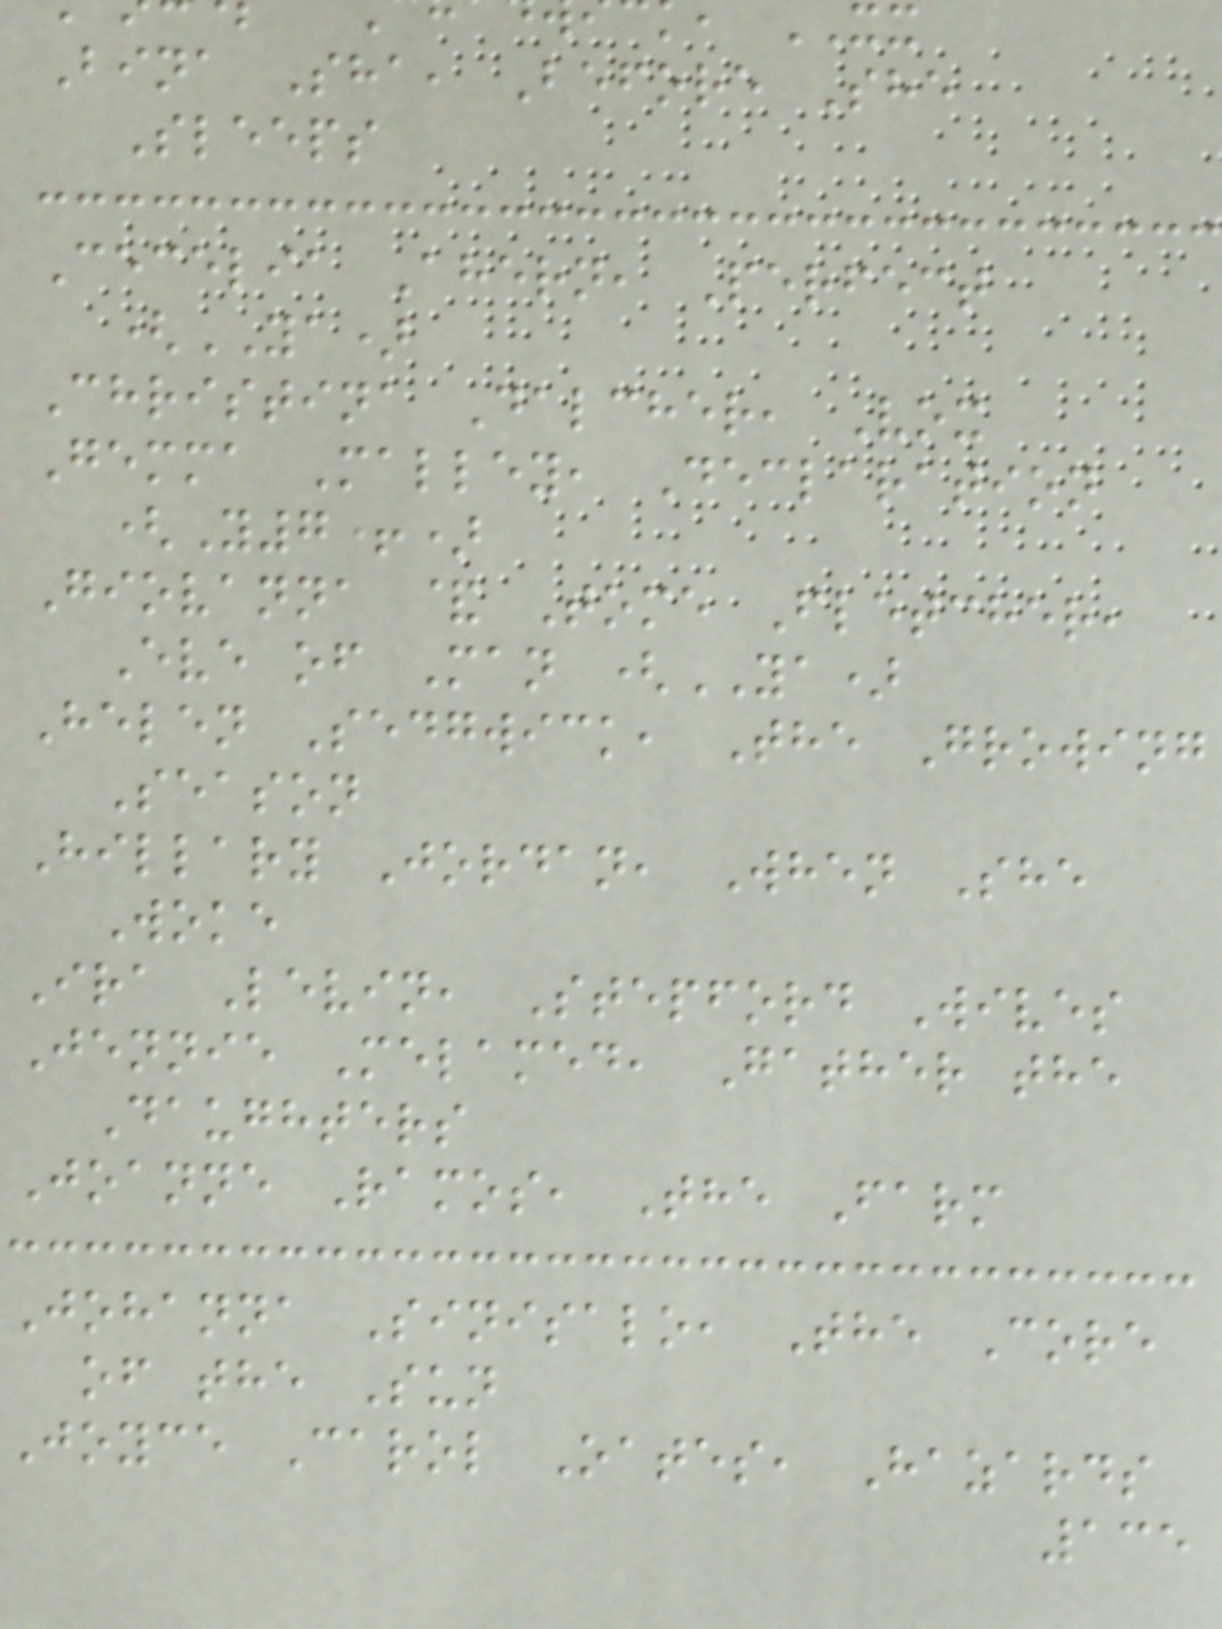Bina Sha, Before She
Sleeps
Cecelia Ahern, Perfect
(YA)
Christina Dalcher, Vox
Gemma Malley, Declaration
(Y7+)
Giovanna & Tome Fletcher,
Eve of Man (YA)
Helen Sedgwick, The Growing
Season
Hillary Jordan, When She
Woke
Ira Levin, Stepford Wives
Jennie Melamed, Gather the
Daughters
Joanne Ramos, The Farm
Johanna Sinisalo, The Core
of the Sun
Joyce Carol Oates, Hazards
135
